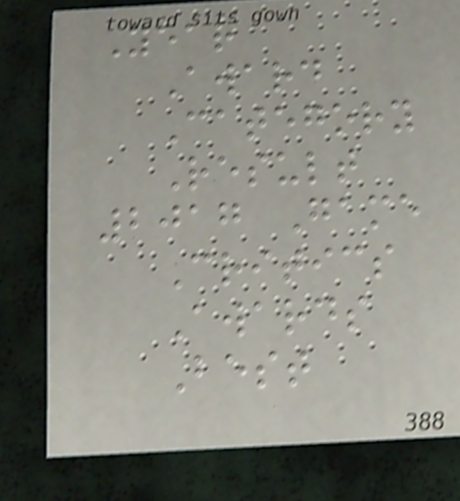Year
Award
Category
Result
2017 Game
Critics
Awards
Best
